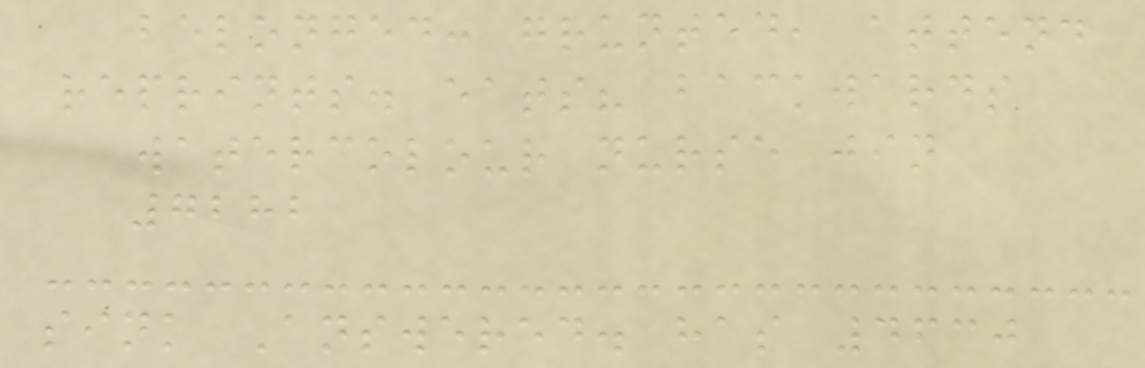belonged: grunted, attend
reprints. eats? backwards
watercolour nurse jin
7282
sink Answered. has 4630
